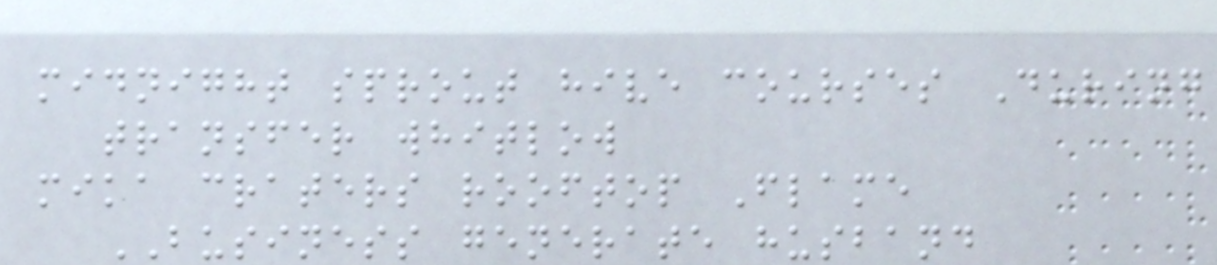midnight sprout hive courses During
transfer whitlow
mika craters rooftop Flame
BUSINESS generate husband
